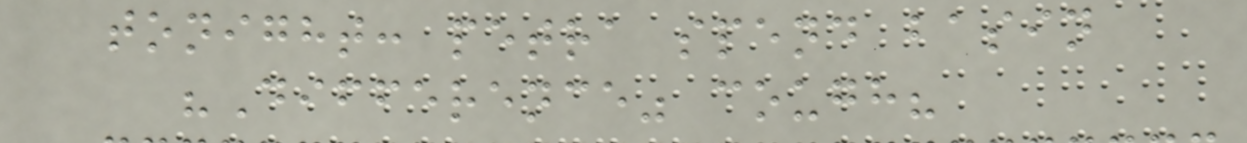tonight: petra spend basin
"Difference" cough?
